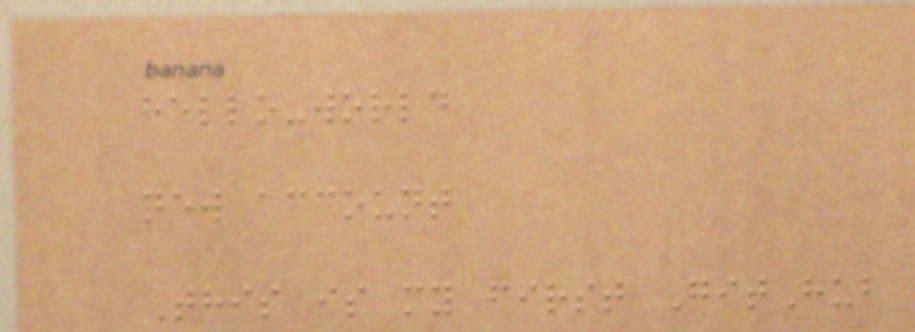hello-world
new account
This is my first GitHub
